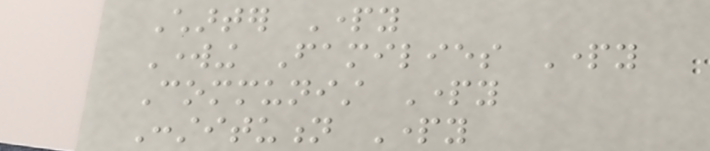Charter Party
Working Families Party
Communist Party
Constitution Party
